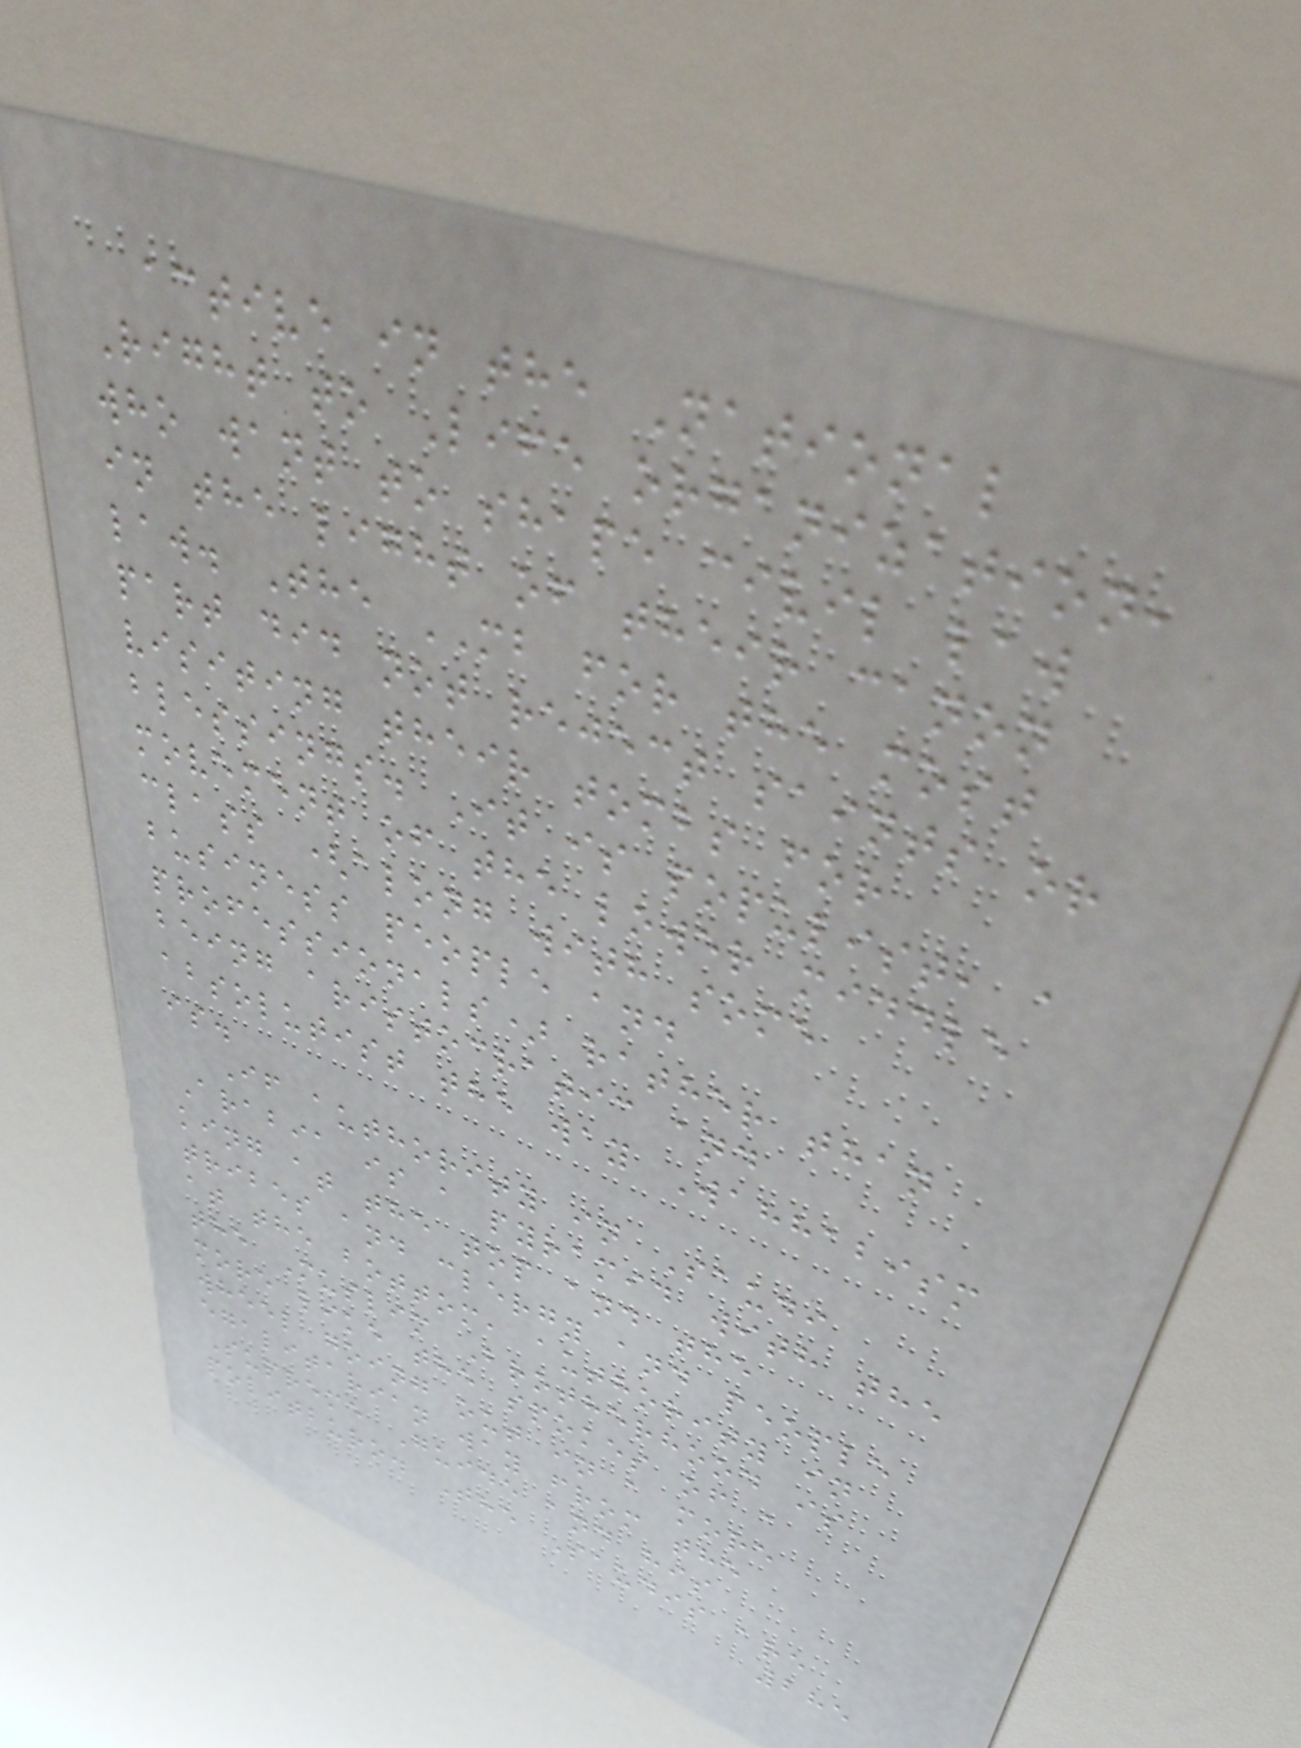active in the National
Right to Life organization,
who want to shape civil law
in the light of their canon
law. The MB for the most
part did not reject saints or
visiting their tombs for
blessings. It is populist, a
movement of the lower middle
class (along with some
business people and
professionals) rather than
being aristocratic and
absolutist the way Wahhabism
is.
If authority in Saudi
Arabia is a pyramid with the
king at the top and the
tribes and clergy and people
at the bottom, authority in
the Muslim Brotherhood is
more like the spokes of a
wheel going out in a more
egalitarian way from the
Supreme Guide and his
politburo. The Saudis are
285
